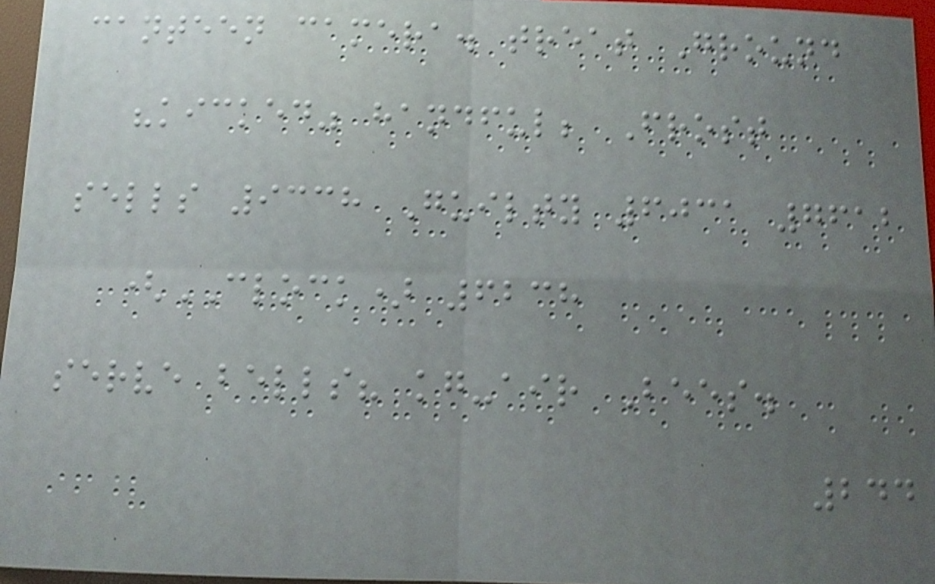canteen camera. treat Ground
"kicked" handful; Frost
sells 9338 Guilty 6031 7612
(CLOCK) 6238
serve bells? kg-air Bees.
244
